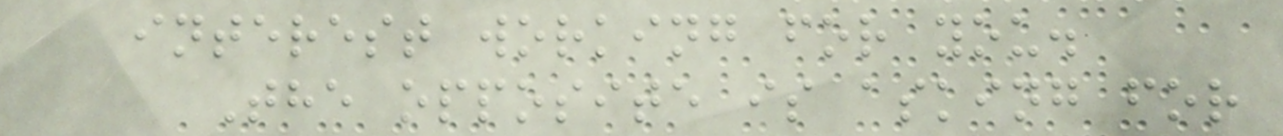interest working for you.
The opposite is asking for
